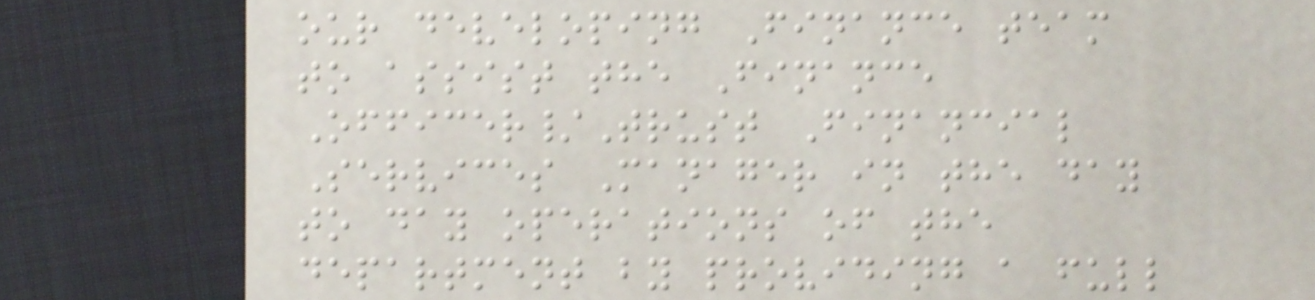our developing Finance team
to assist the Finance
Officer/Trust Financial
Services Manager in the day
to day operations of the
department by providing a full
